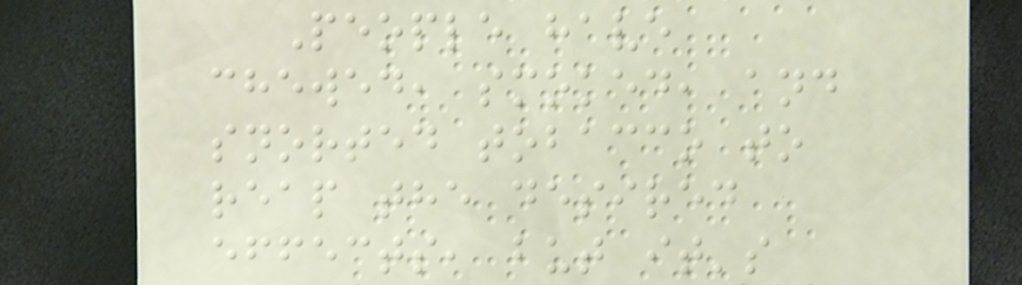People have
chewed, smoked, and
snorted tobacco to
reap the desired
effects, but it's
